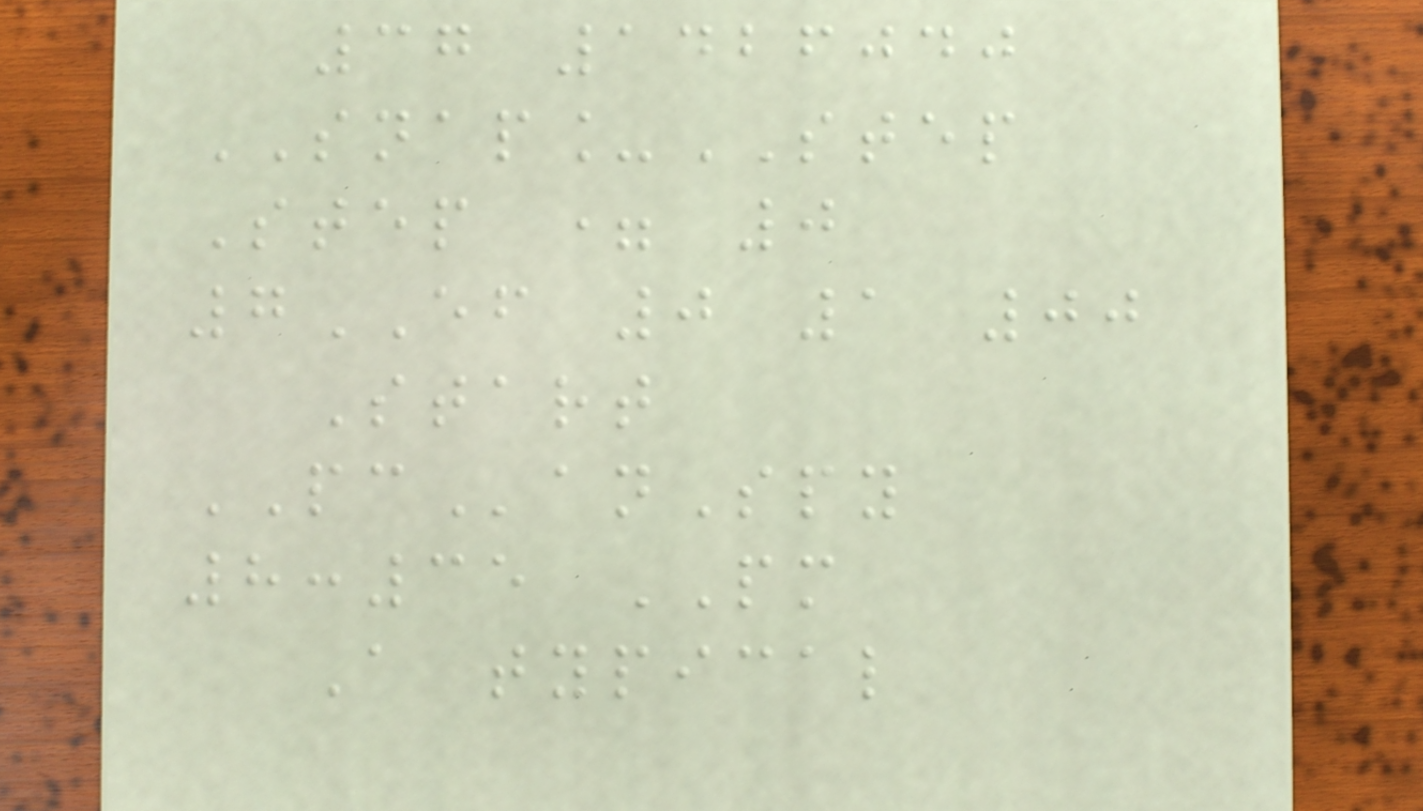37 1426040
SNAP_STEP
Step = 0
7EF 0 1 00
Start
PCanSpy
8:35 PM
A typical
